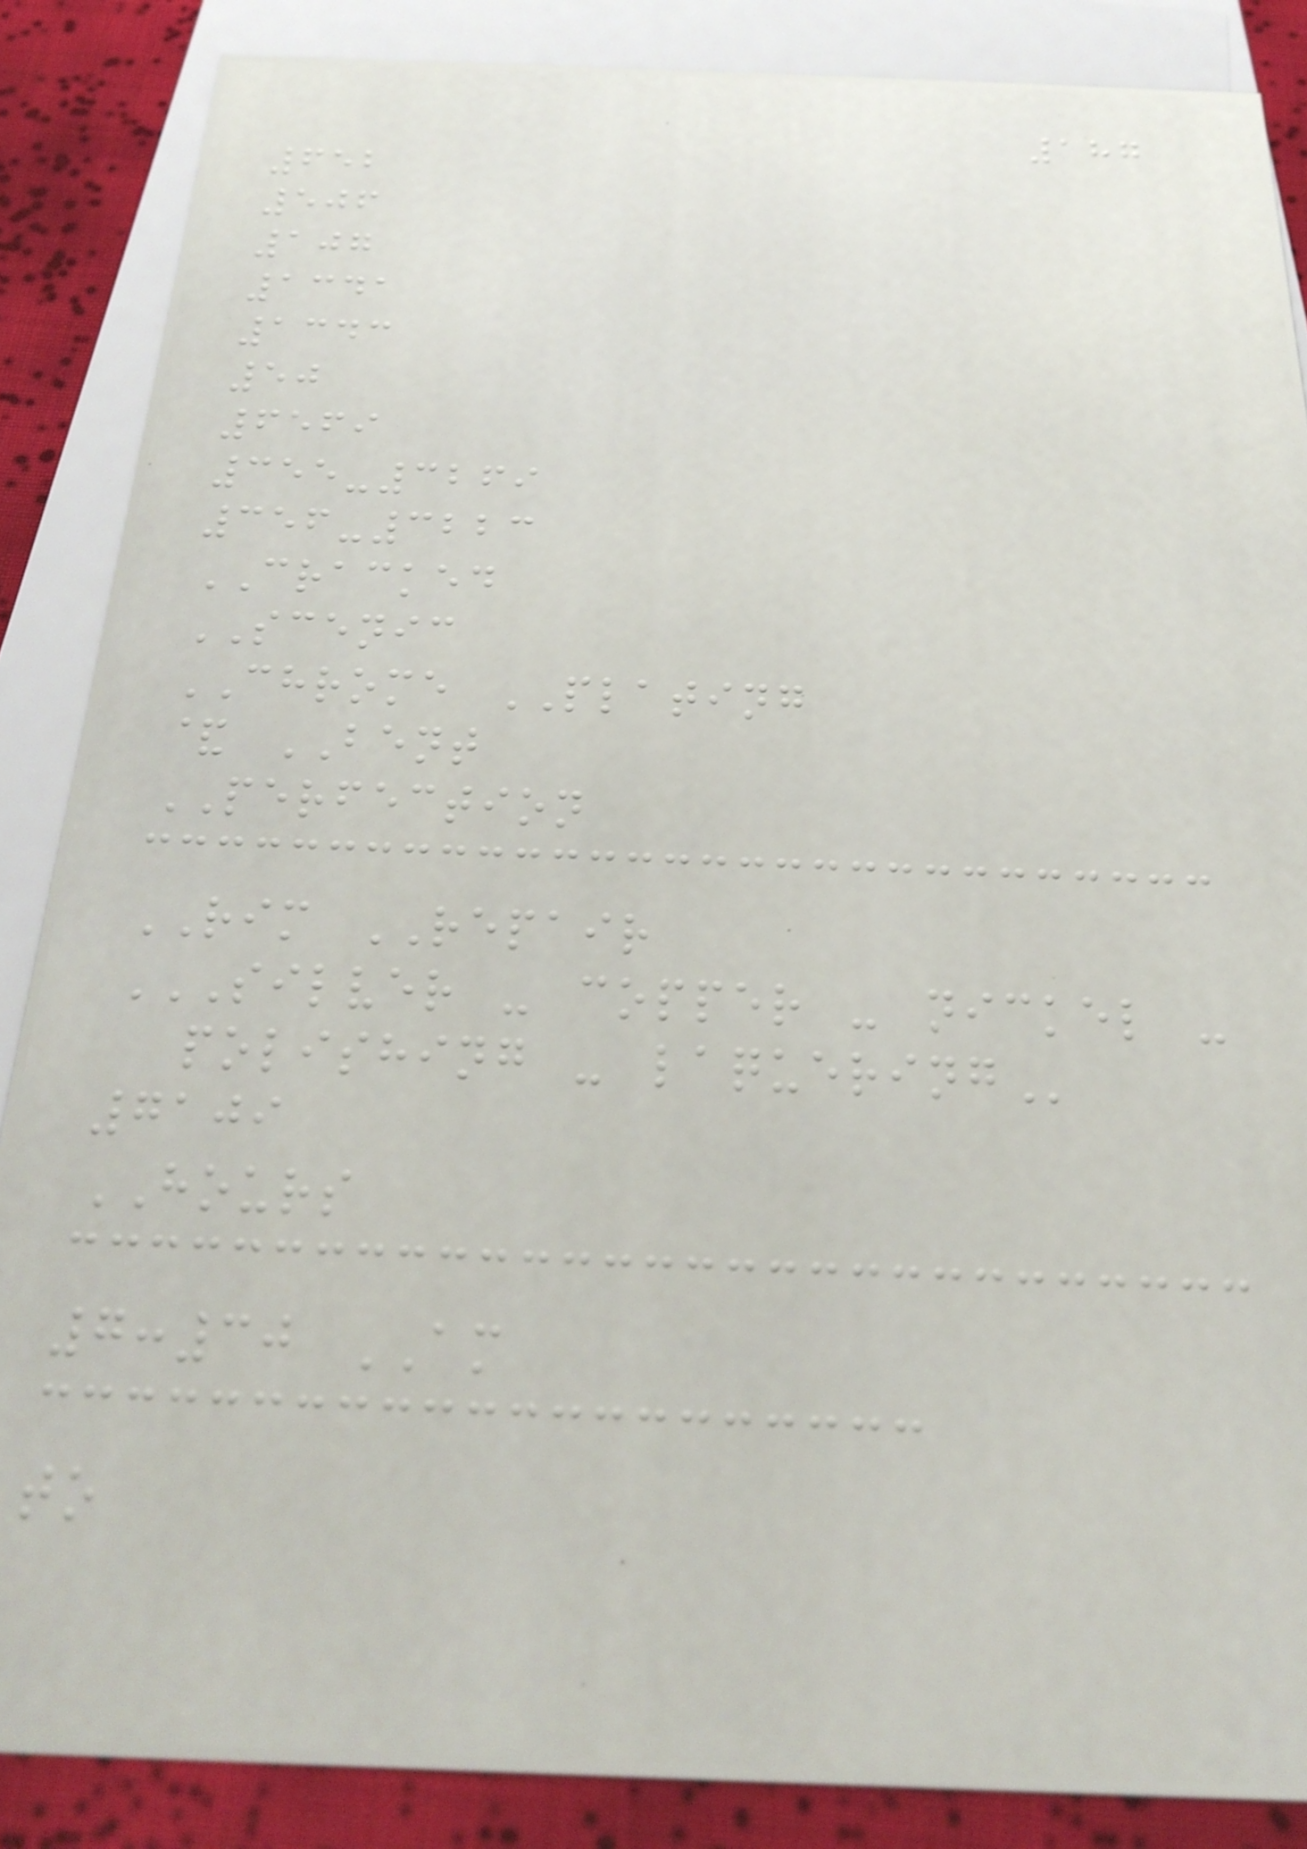187
652
506
107
1341
1343
50
6569
355-3269
356-3223
CRACKED
SCENIC
CHROME PLATING
& BENT
PERFECTION
RIM REPAIR
SILVER - COPPER - NICKEL -
POLISHING - LAQUERING
7109
HOURS
7:30 AM
to
